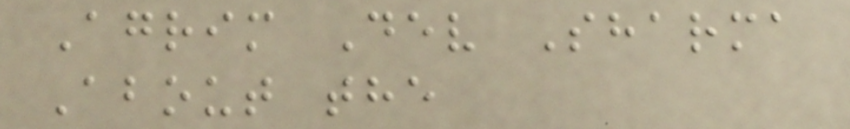Agrim Dev Sharma
About the
